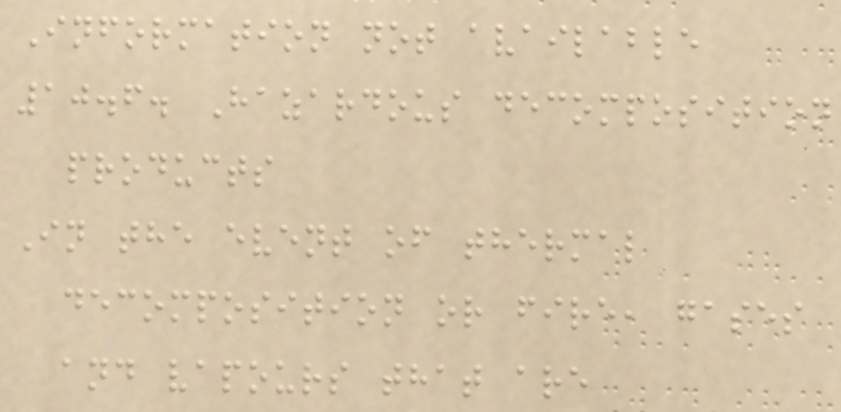Information not available
10.6. Hazardous decomposition
products
In the event of thermal
decomposition or fire, gases
and vapours that are
